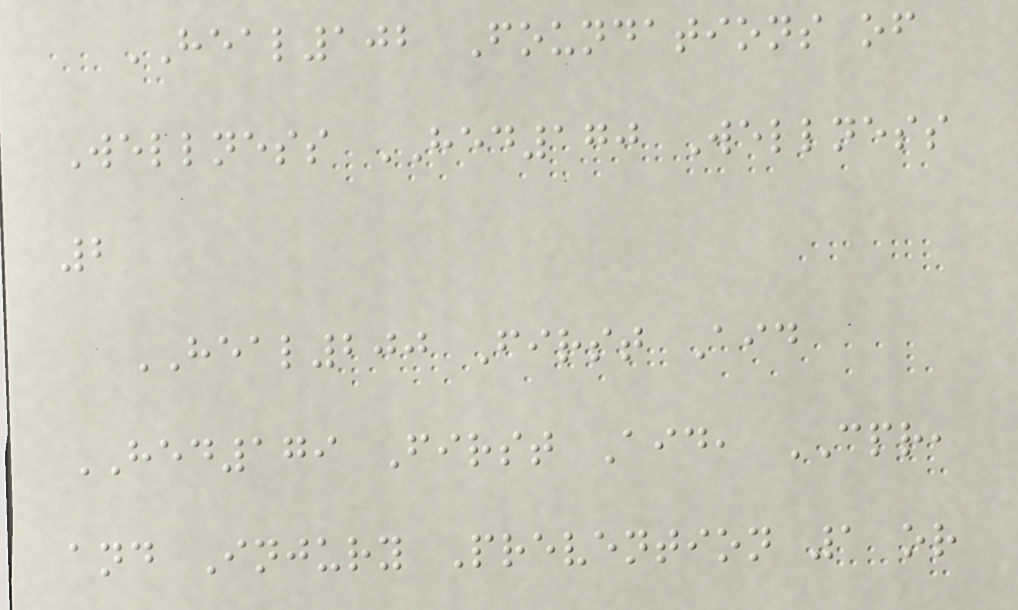HEAL102 Foundations of
Wellness HED170 Wellness
2
HEAL200 First Aid
HED179 First Aid, CPR,
and Injury Prevention 1 or
